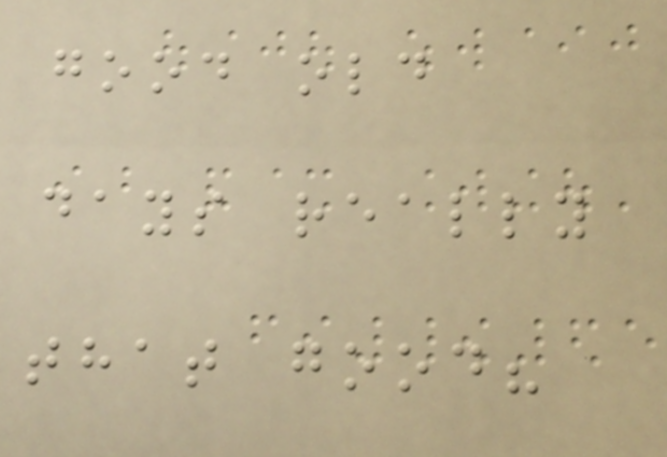good old
days really
that good?
